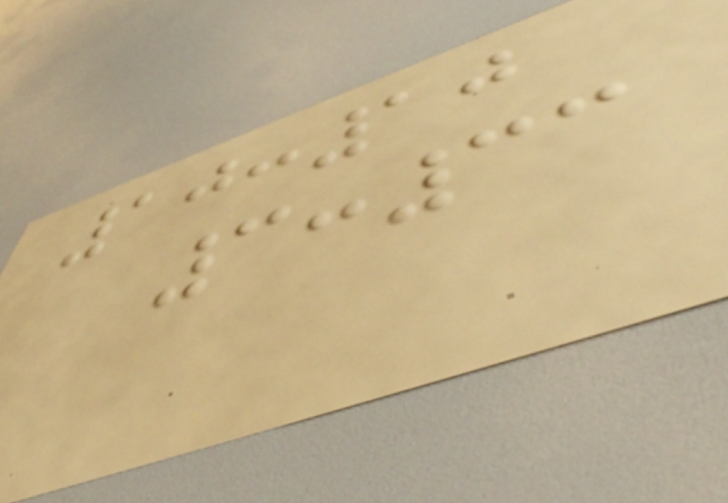10:10
3:33
